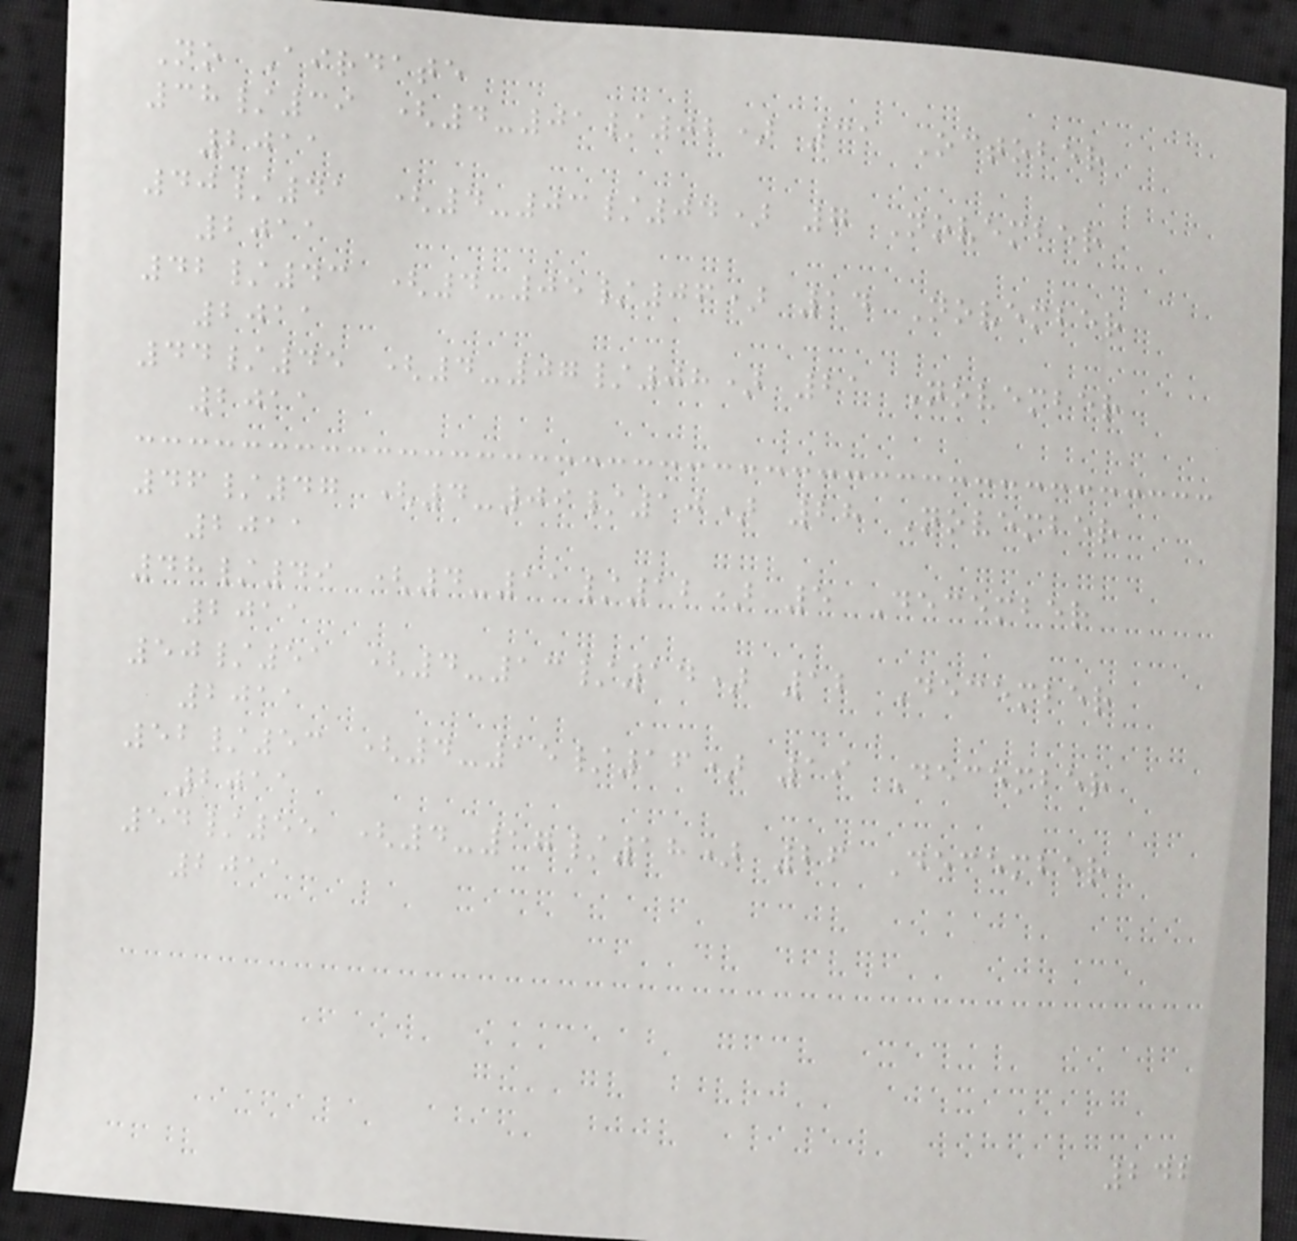No Airdate
38/39 (4-01/02) 31 October
2011
40/41 (4-03/04) 7 November
2011
42/43 (4-05/06) 14 November
2011
44/45 (4-07/08) 21 November
2011
46/47 (4-09/10) 28 November
2011
48/49 (4-11/12) 5 December
2011
50/51 (4-13/14) 12 December
2011
52/53 (4-15/16) 19 December
2011
54/55 (4-17/18) 26 December
2011
242
